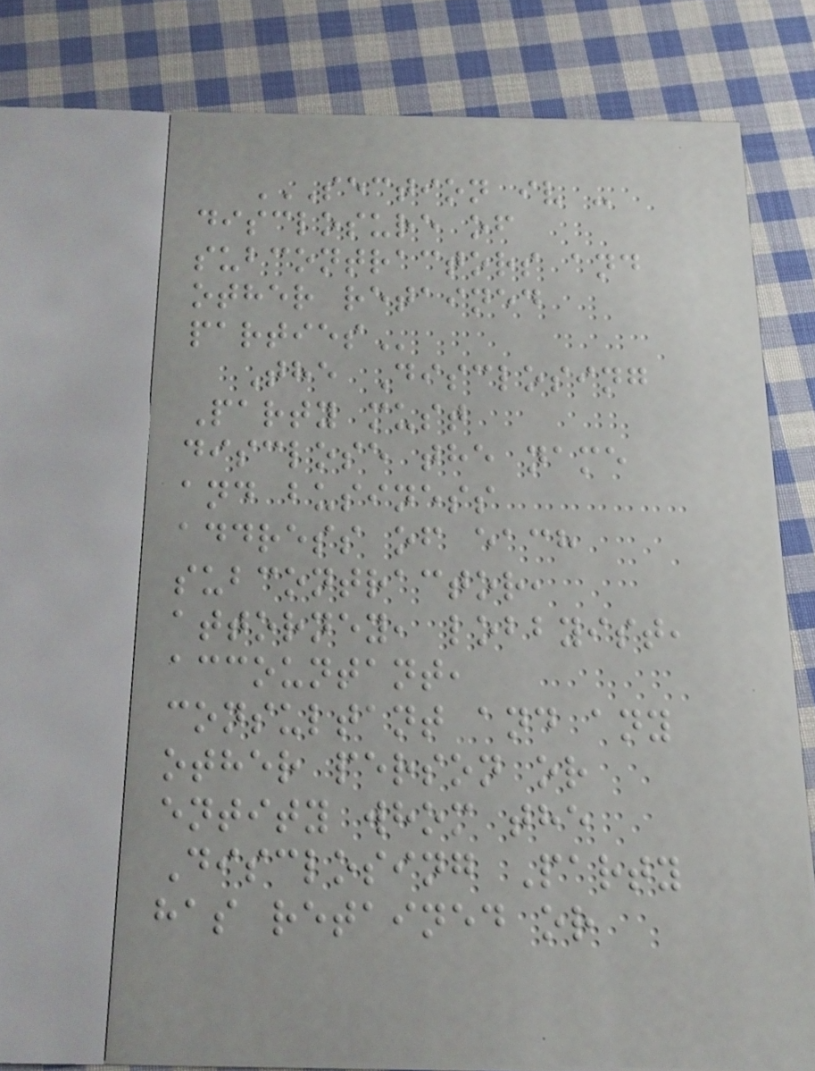SECTION IV -
DISCLOSURE OF
SUBCONTRACTORS AND
OTHER RETAINED
PARTIES
The Disclosing
Party must
disclose the name
and business
address of each
subcontractor,
attorney, lobbyist,
accountant,
consultant and any
other person or
entity whom the
Disclosing Party
has retained or
